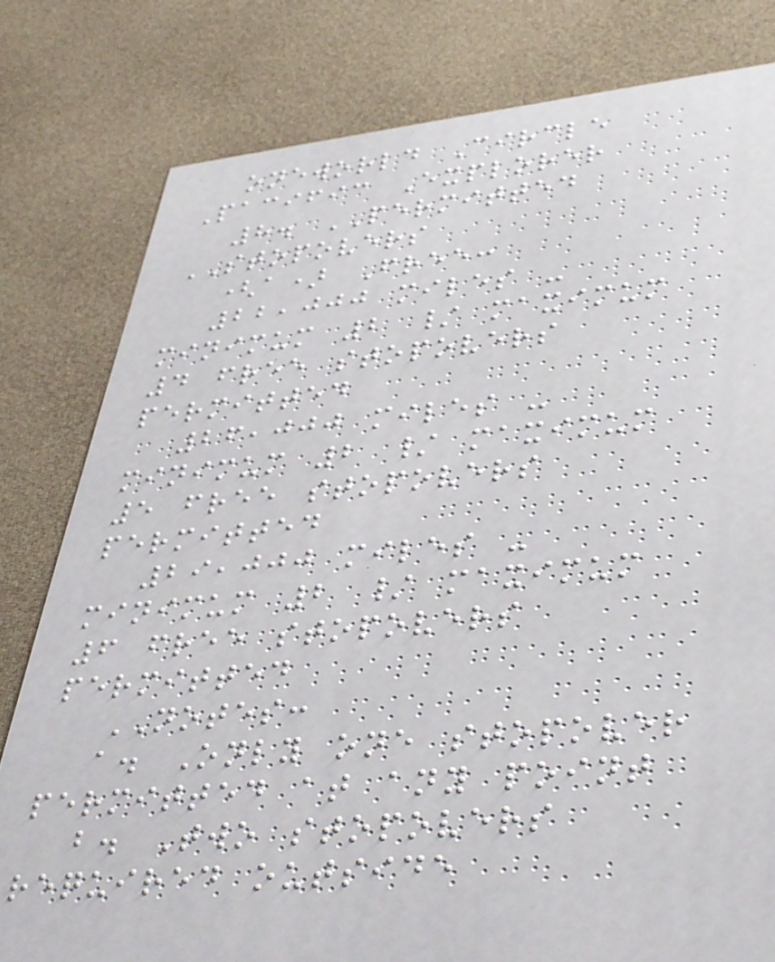oneworld Circle
Pacific Explorer
8. PERMITTED
STOPOVERS
(a) Free:
22,000 miles -
minimum 2 / maximum
4 free stopovers
permitted
26,000 miles -
minimum 2 / maximum
5 free stopovers
permitted
29,000 miles -
minimum 2 / maximum
6 free stopovers
permitted
NOTES:
a. Only one stopover
permitted at any point
b. Two stopovers
required outside
